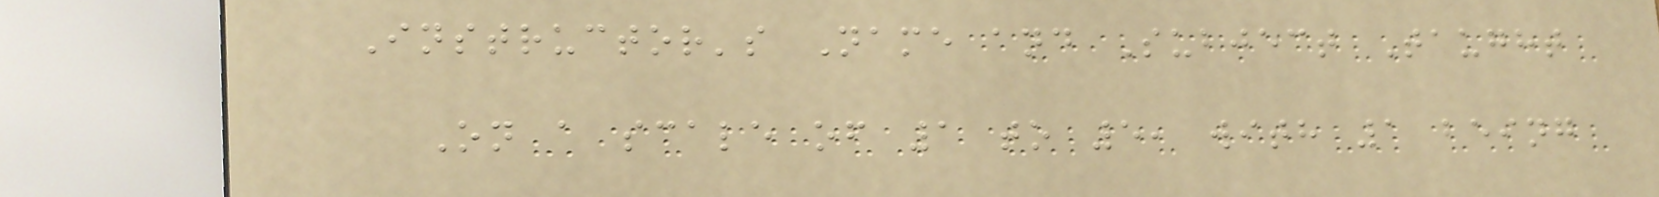Instructor's Name and Subject Taught
On a scale of 1 to 5, with 1 being
